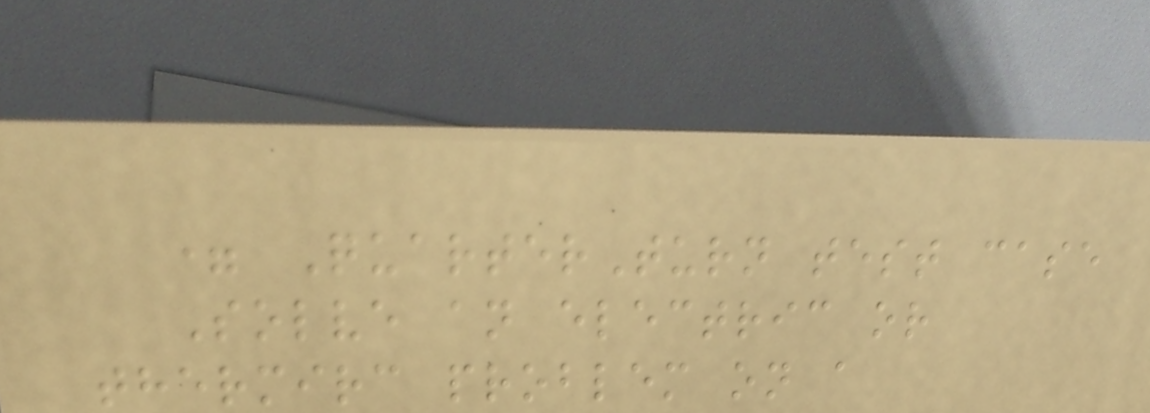= QuarterTurn test case
Solve an electric or
thermirc problem on a
